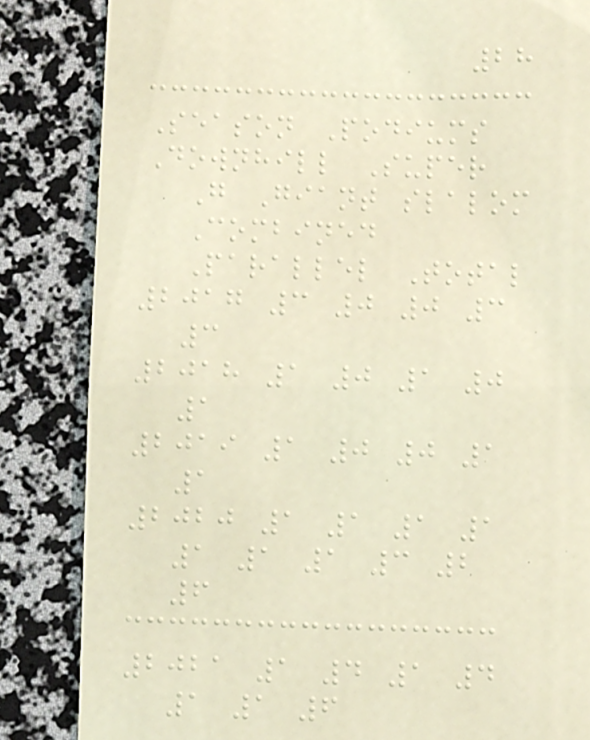28
Season Podiums
Downhill Super
G Giant slalom
Combined
Parallel Total
2017 3 0 0 3
3
2018 1 0 1 0
1
2019 1 0 0 1
1
2020 1 1 1 1
1 1 1 3 2
6
2021 1 4 1 4
1 1 6
